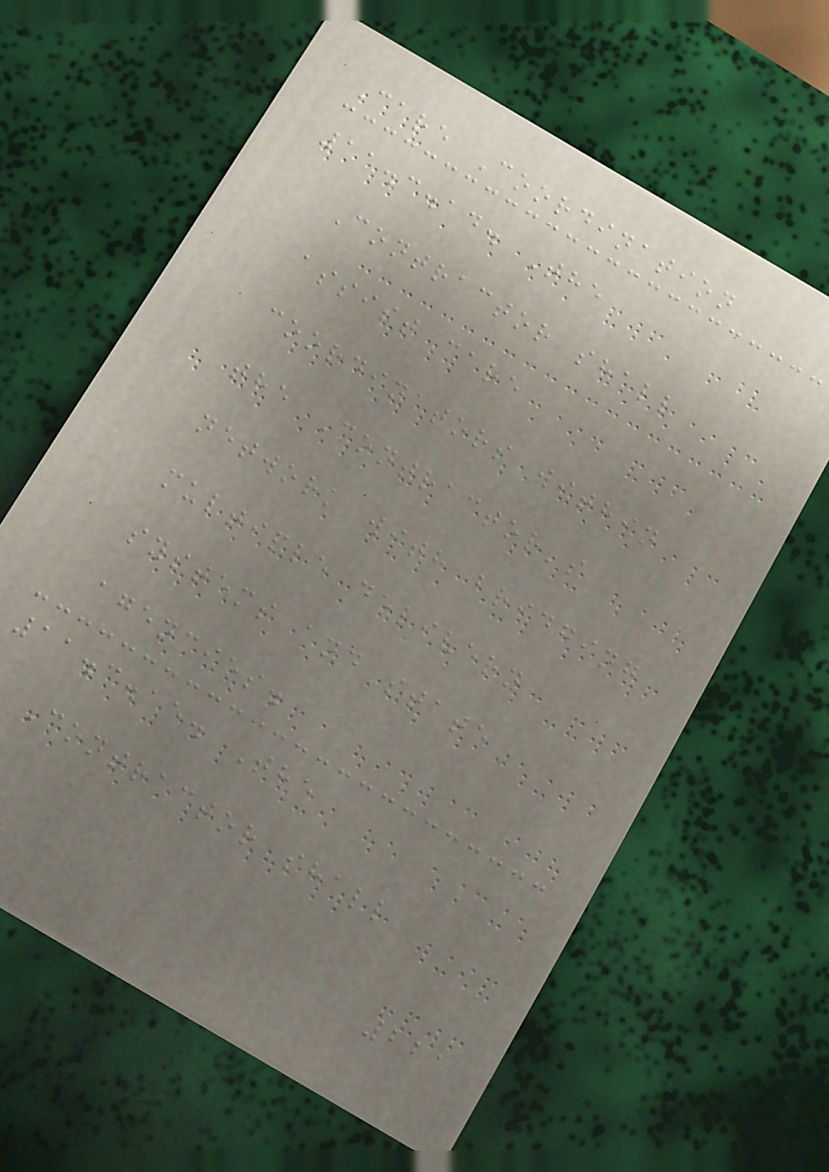Care Coordination
11.3.14. The
Contractor shall
assist care
coordinators within
the Contractor's
network with bridging
multiple delivery
systems and state
agencies.
11.3.15. The
Contractor shall
221
